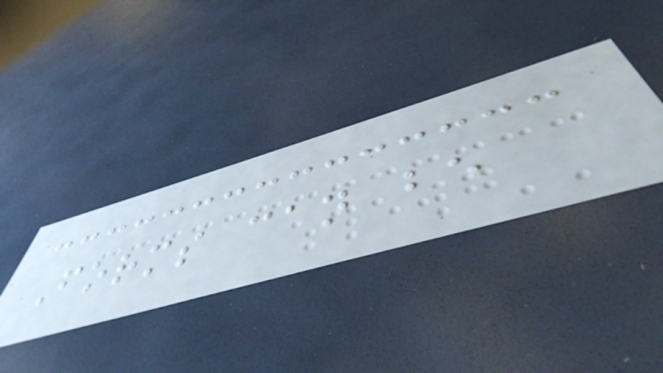Forms can be
